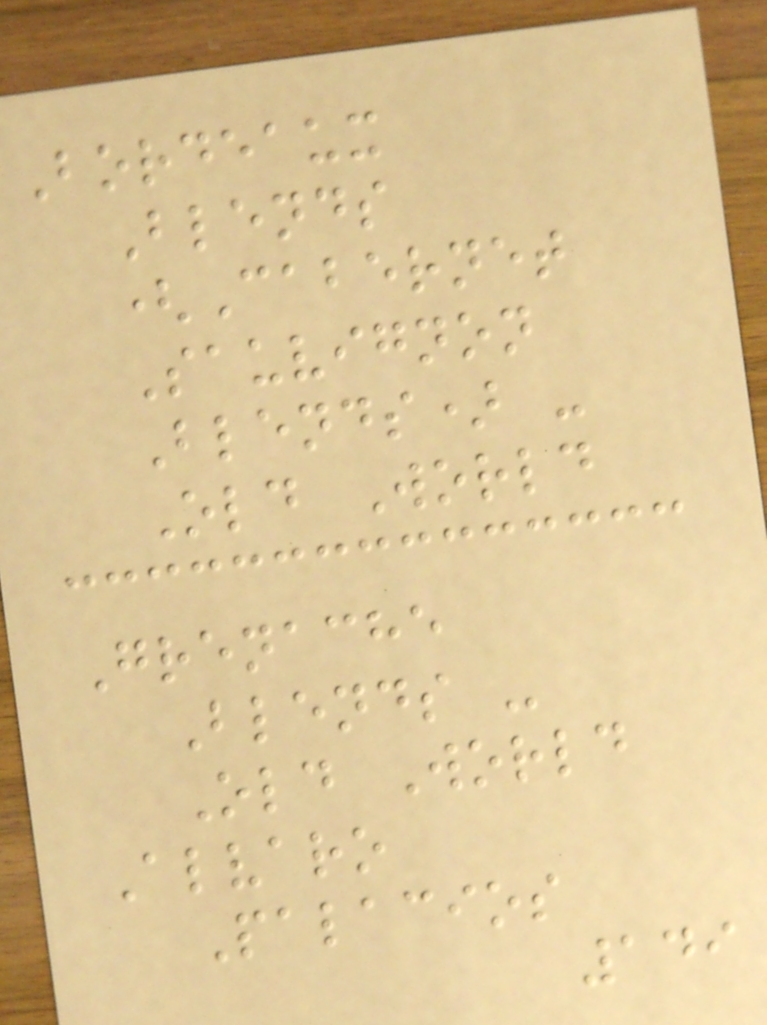Bordeaux
Blends
(Cabernet
Sauvignon
Blends) -
Old World
Grenache
Blends -
Old World
Alvaro
Palacios
149
